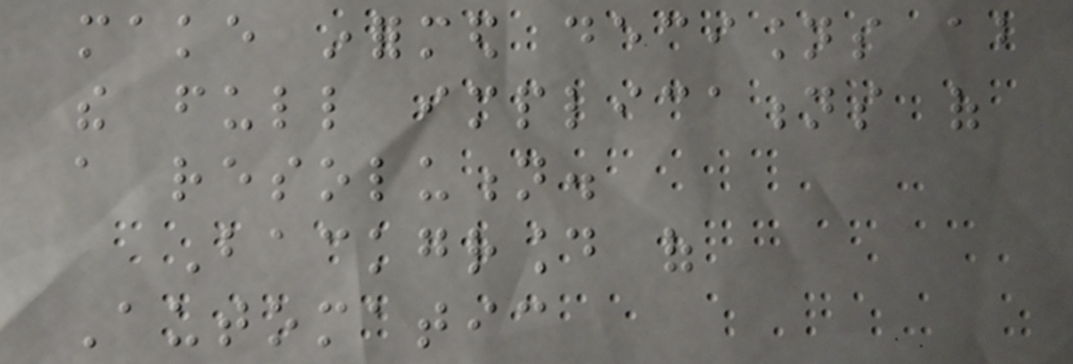make informed decisions about
the full implications of
a resolution.
Background of
Automatic
